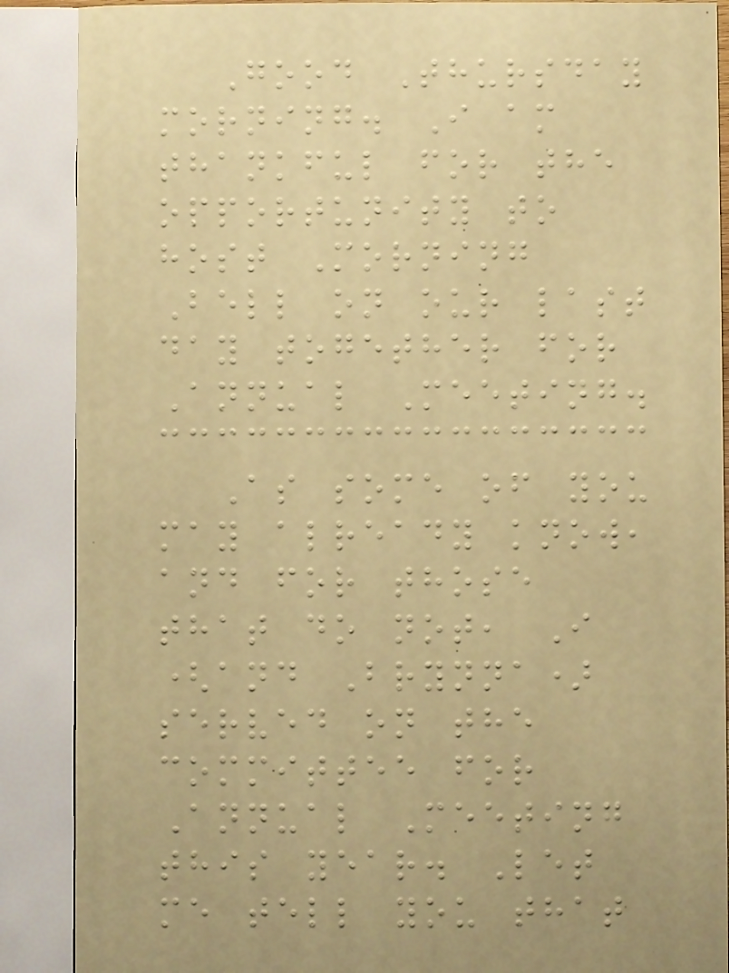Good Thursday
morning. I am
thankful for the
opportunity to
host Morning
Bell on our last
day together for
Annual Meeting.
As some of you
may already know,
and for those
that do not, I
(and Brynna)
served on the
committee for
Annual Meeting
this year. Let
me tell you that
